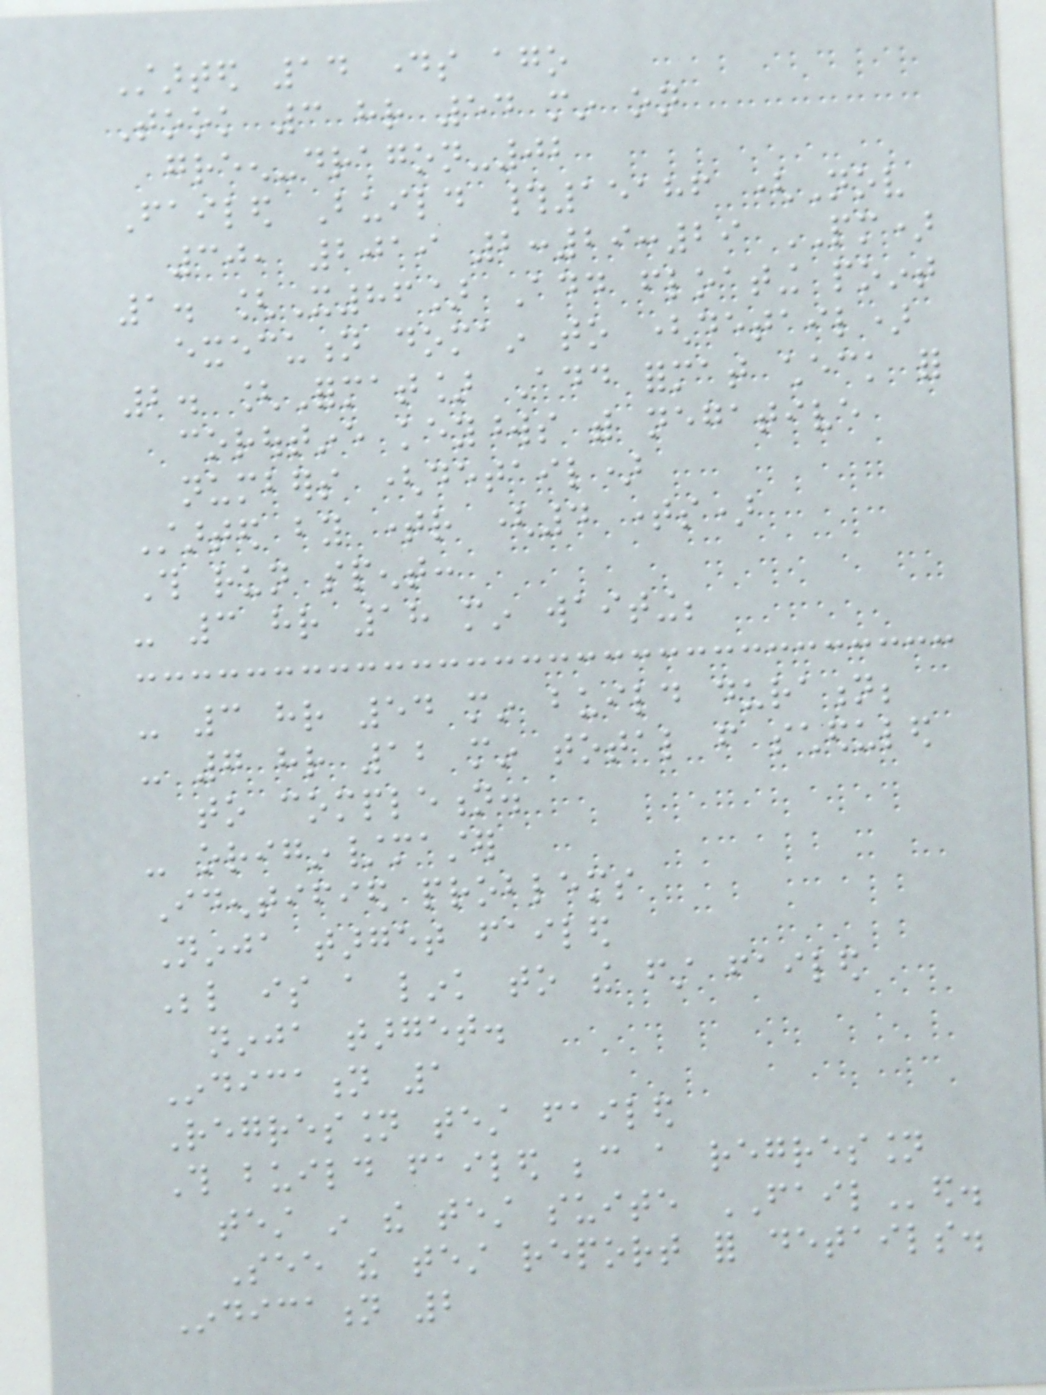Started 14 days ago
Took 3 hr 54 min on
green-dragon-02
Failed Build #15186 (Nov
30, 2019 2:29:29 PM)
1. [X86] Add floating point
execution domain to (detail)
2. [Format] Add format check for
coroutine keywords with negative
numbers (detail)
Started by timer (4 times)
This run spent:
- 3 hr 18 min waiting;
- 3 hr 54 min build duration;
- 7 hr 12 min total from scheduled
to completion.
- origin/master
Identified problems
Ninja target failed
Below is a link to the first failed
ninja target.
Indication 1
Regression test failed
This build failed because a regression
test in the test suite FAILed.
See the test report for details.
Indication 2
